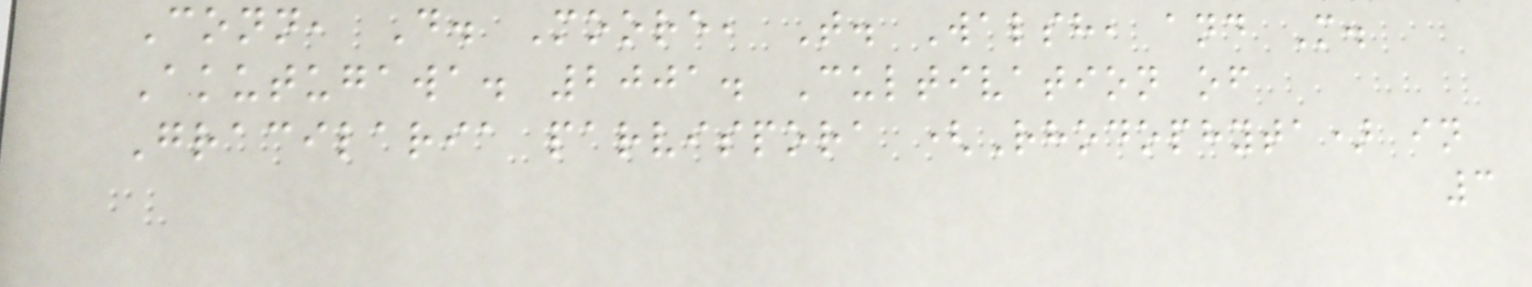Conn, D. Moore, T. Walsh, and M.
Akutugawa. 2001. Cultivation of
Gracilaria parvispora (Rhodophyta) in
3
